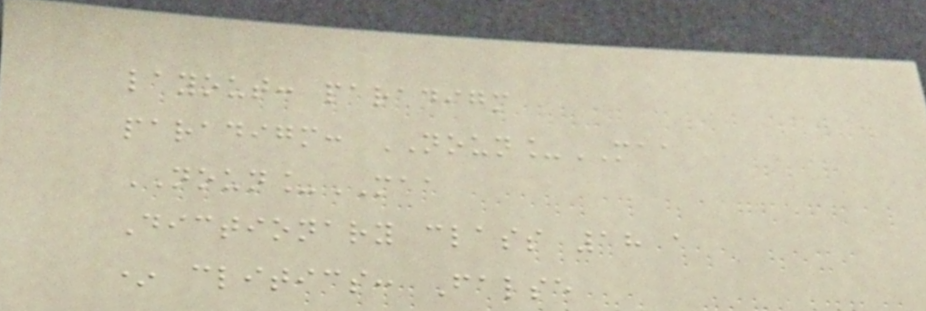layout: paradigm
paradigm: NOUN_MAA
NOUN_MAA
Dictionary class 18 a
* clitics: False
